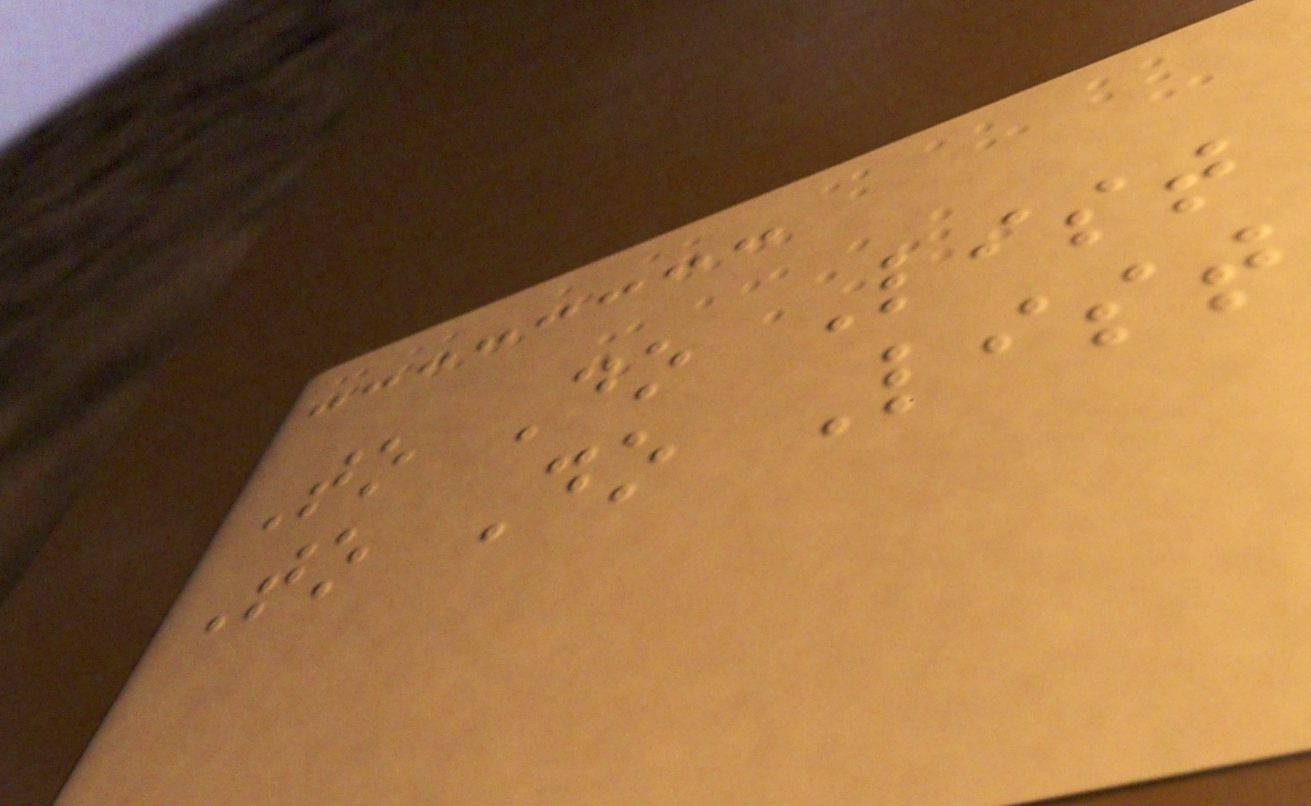To Do List
To Do List
